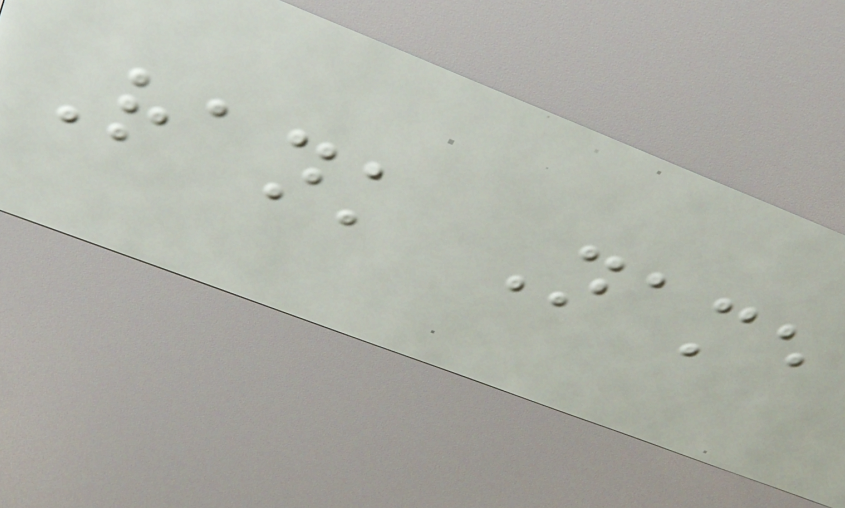Rank Name
